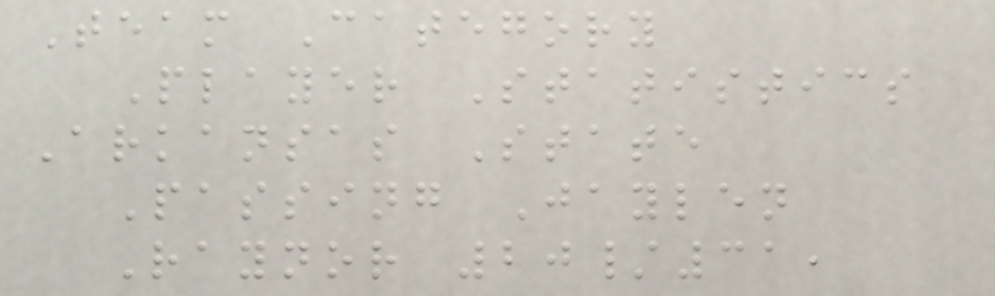Team Category
Player Statistics
Arkansas State
Passing Jaylen
Raynor 20/31,
